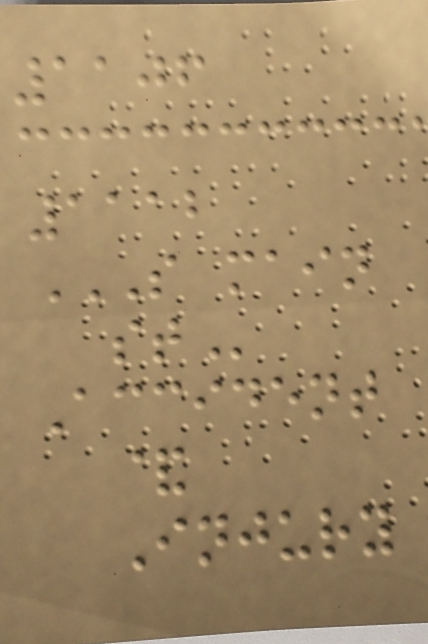1106
1112
S MAIN
ST
Accident
&
Injury
